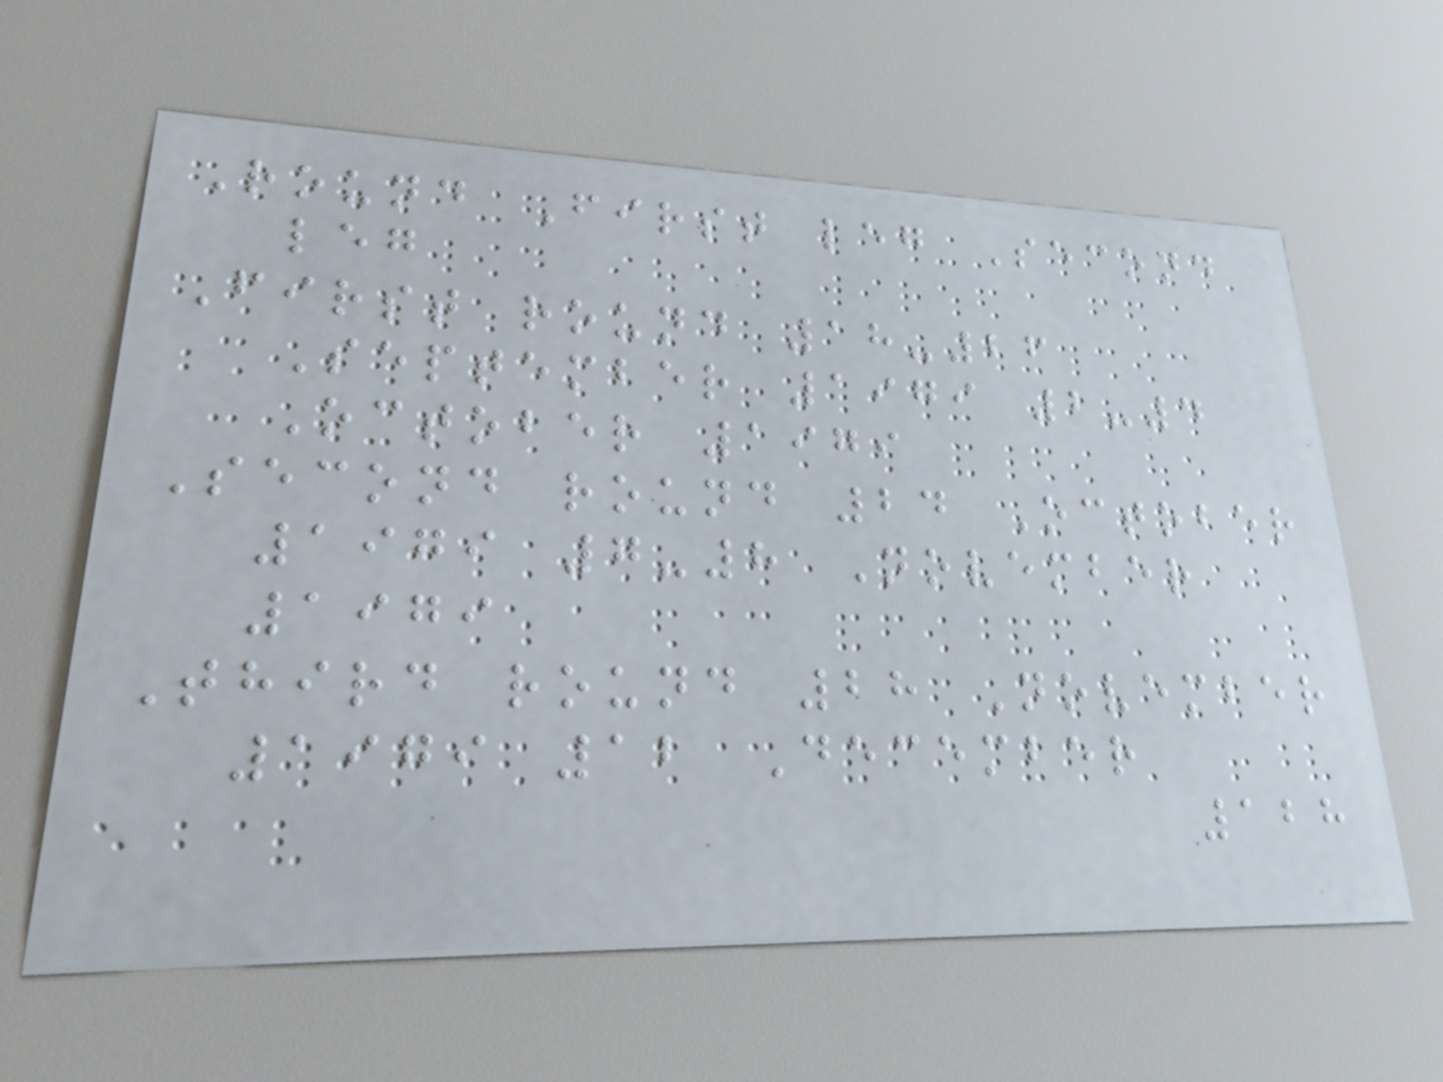Round First leg Second
leg
First round 18-26
September 1979 2-4
October 1979
Second round 24 October
1979 7-8 November
1979
Third round 28 November
1979 12 December
128
